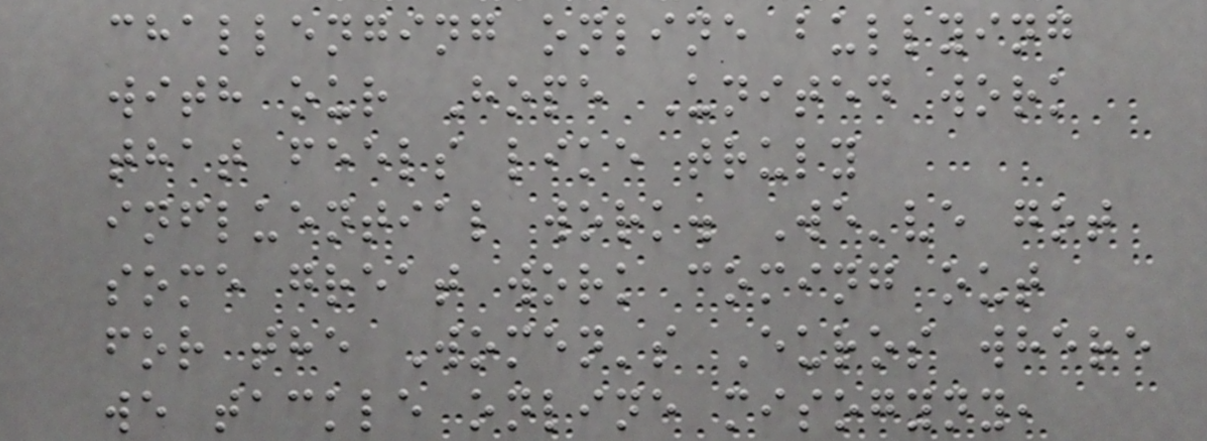challenging online bullying
with our Hope United work
that feels like truly
influential work. We've got
some great work coming out
for the Women's Euros where
we tackle online misogyny,
